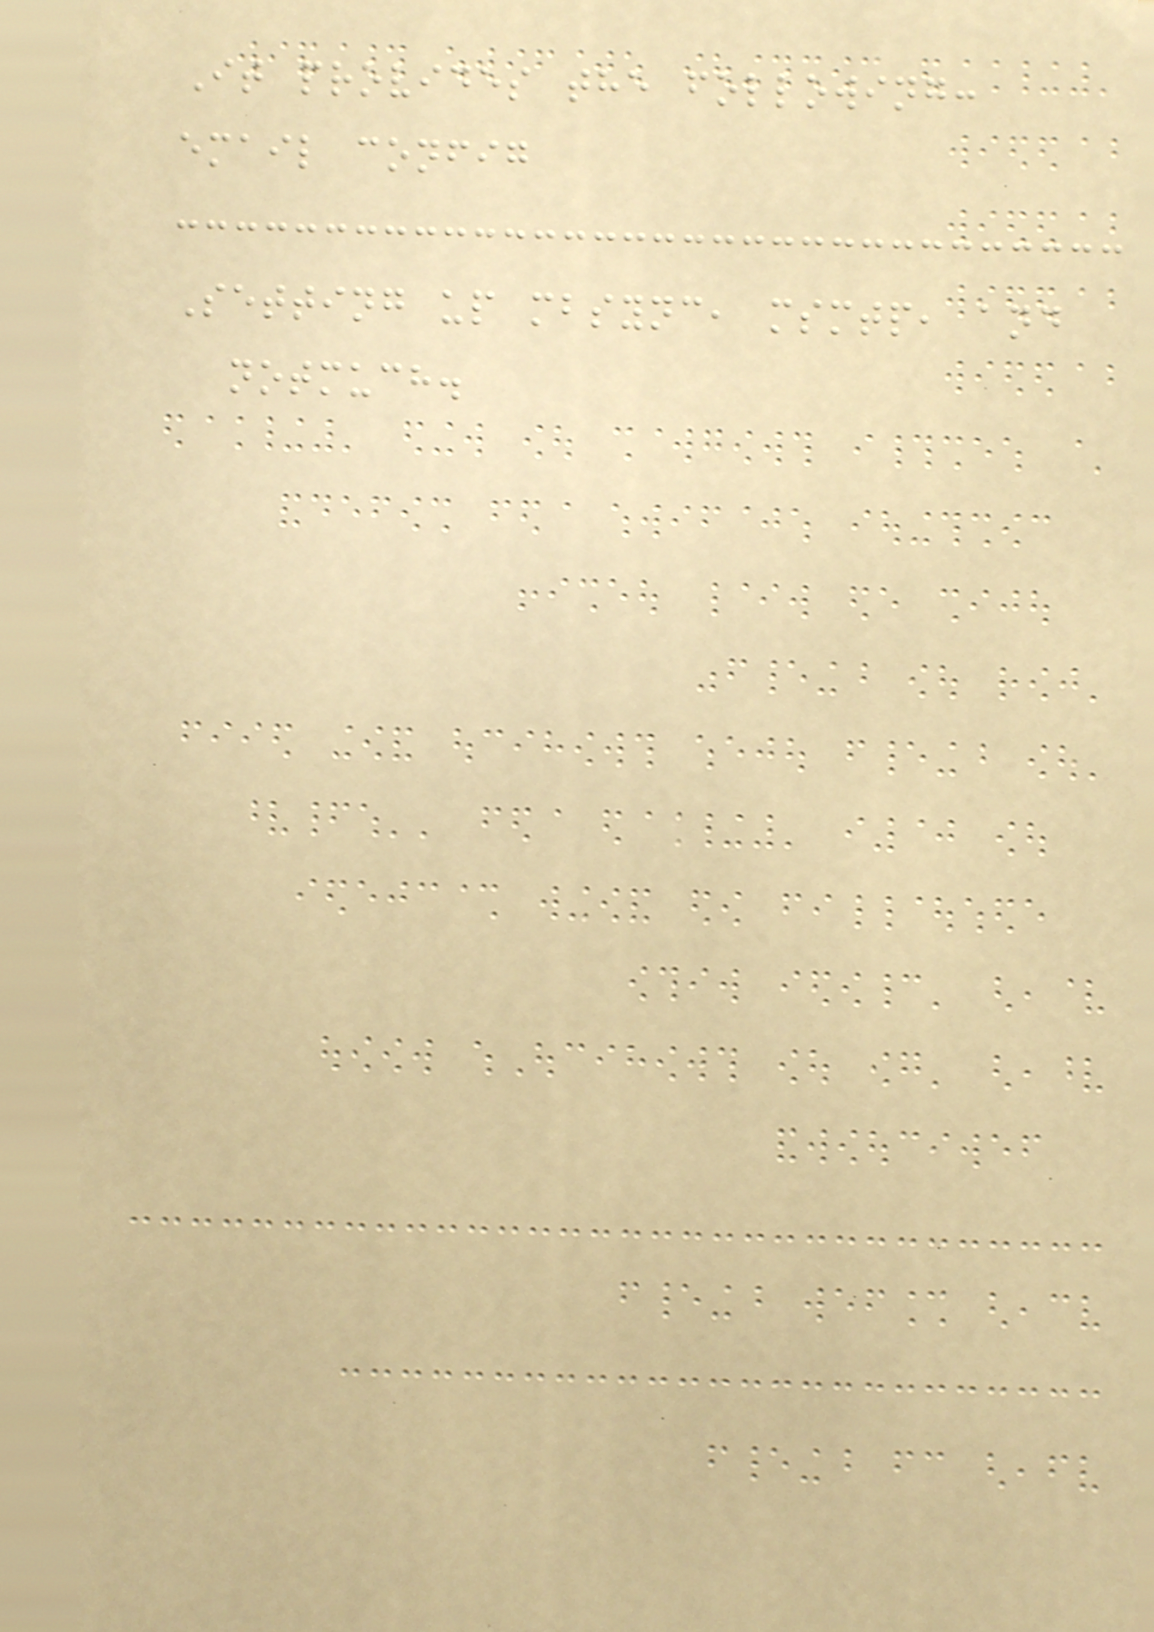It provides the following:
email config
Setting up mbsync, msmtp, and
notmuch.
